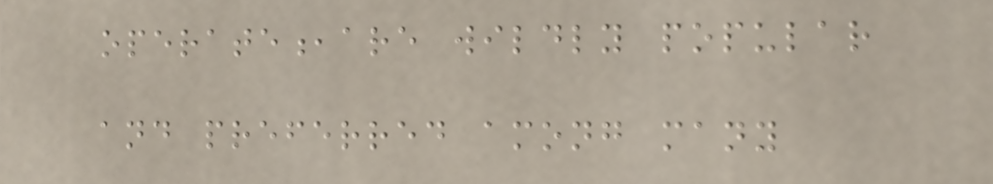operate,are wildly popular
and preferred among many
